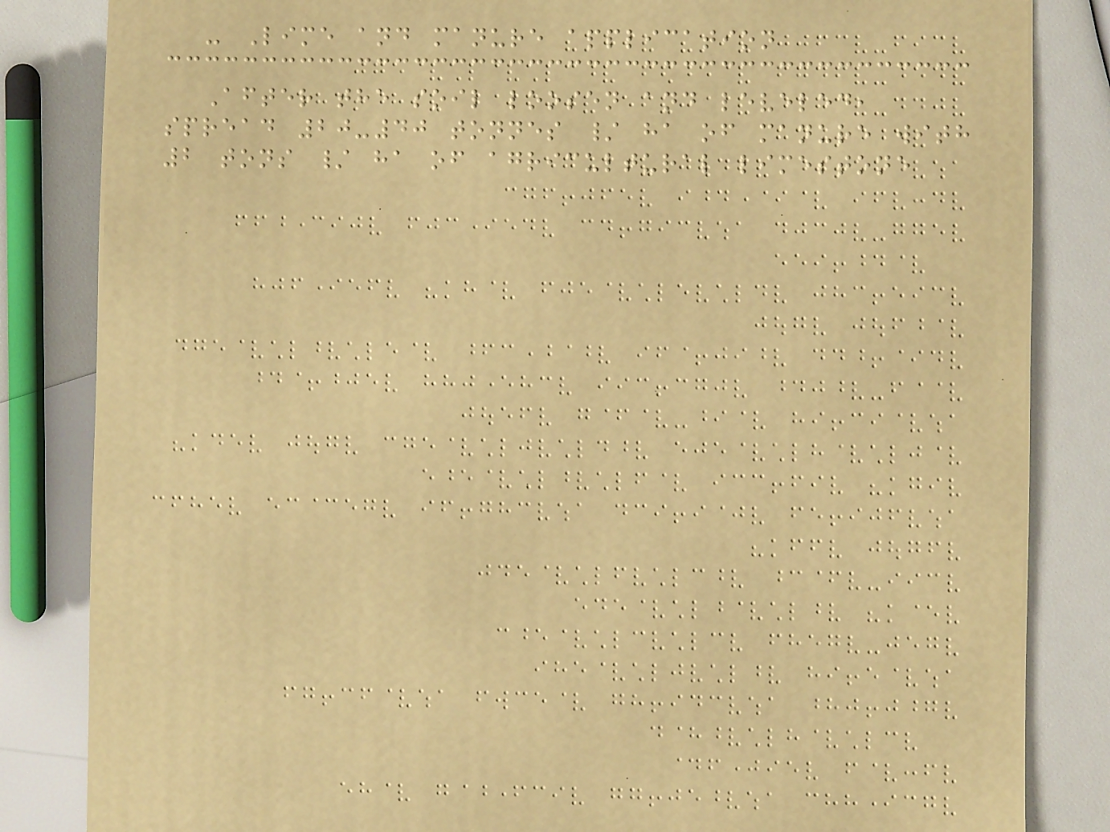- Lime and manure application
After the soil loosen and leveled,
spread 20-40 tonnes / ha of manure with
2 tons / ha of agricultural limestone
